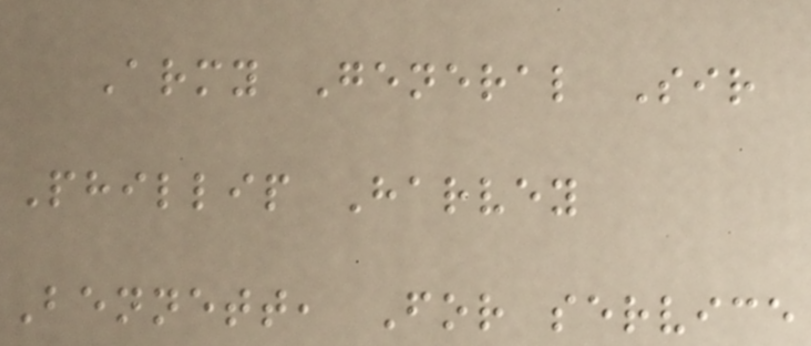Army General Sir
Phillip Harvey
Bennett, For service
